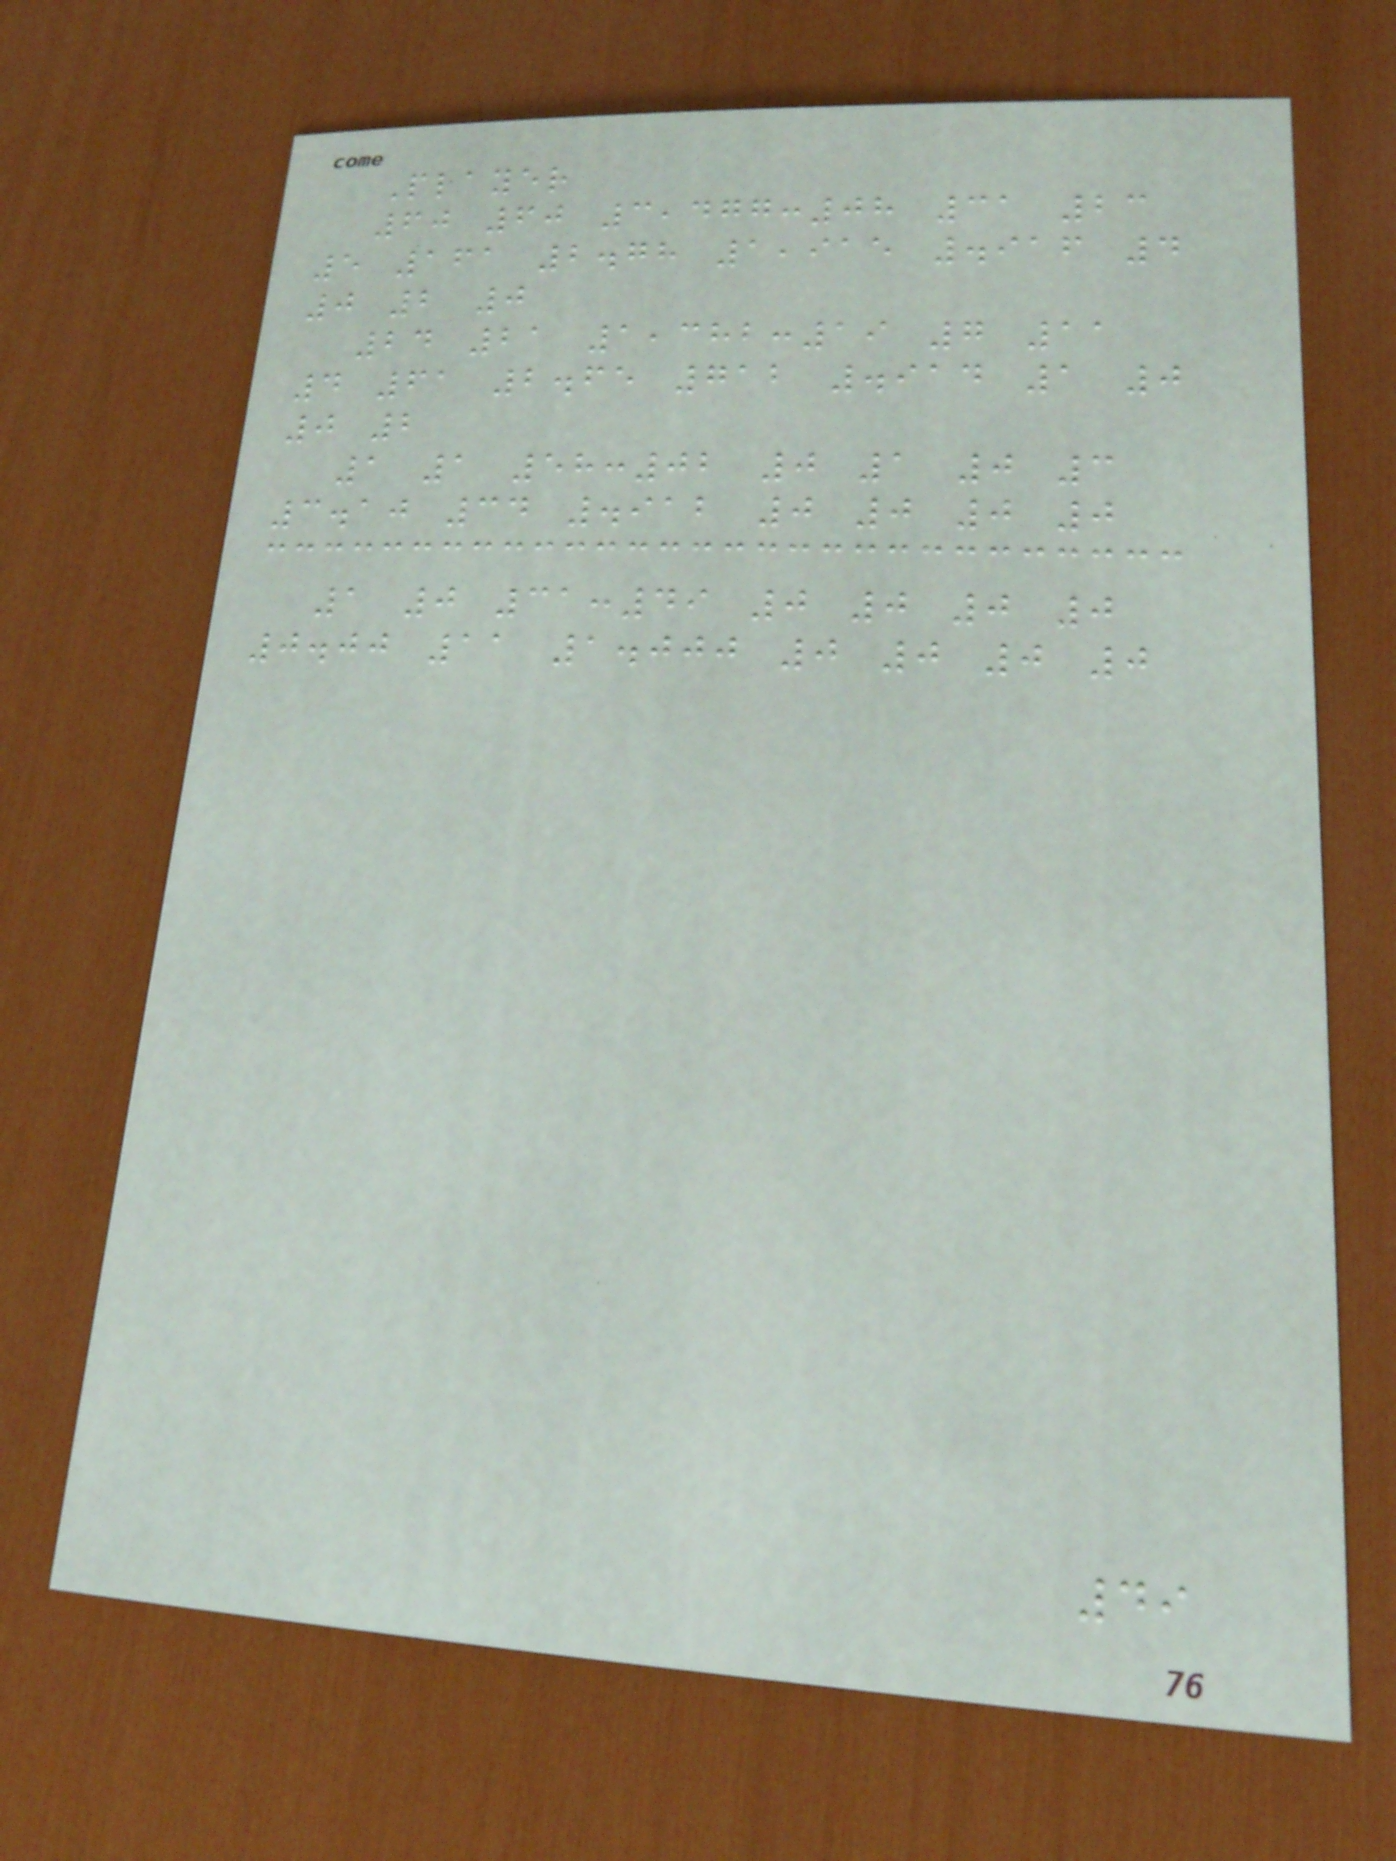Player
60 60 3,477:08 31 23
5 161 2.78 1,915 .916 4
0 2 0
24 21 1,382:19 7 11
4 61 2.65 712 .914 1 0
0 2
1 1 58:02 0 1 0 3
3.10 34 .912 0 0 0 0
1 0 31:49 0 0 0 0
0.00 11 1.000 0 0 0 0
49
